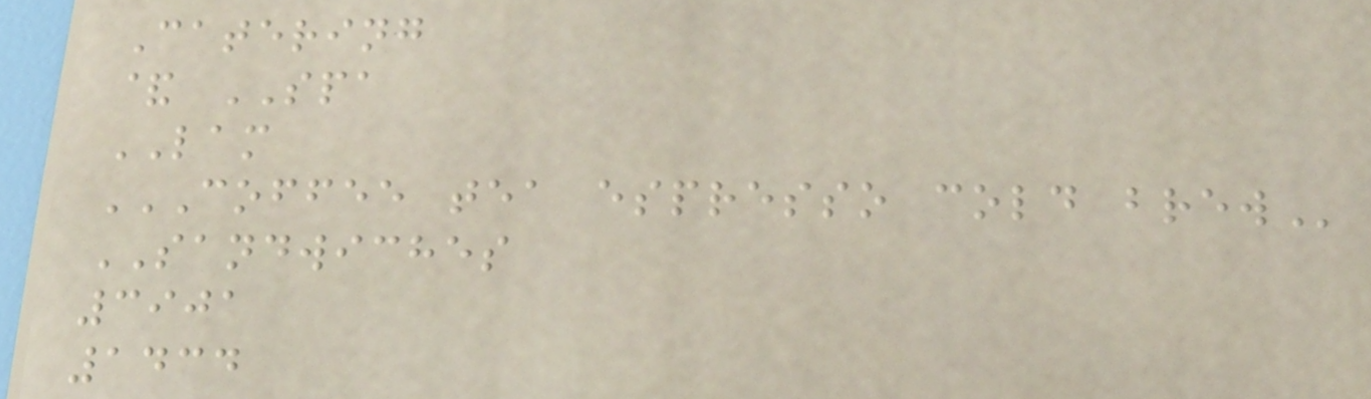Catering
& SPA
LAM
COFFEE TEA ESPRESSO COLD BREW
SANDWICHES
3901
1434
